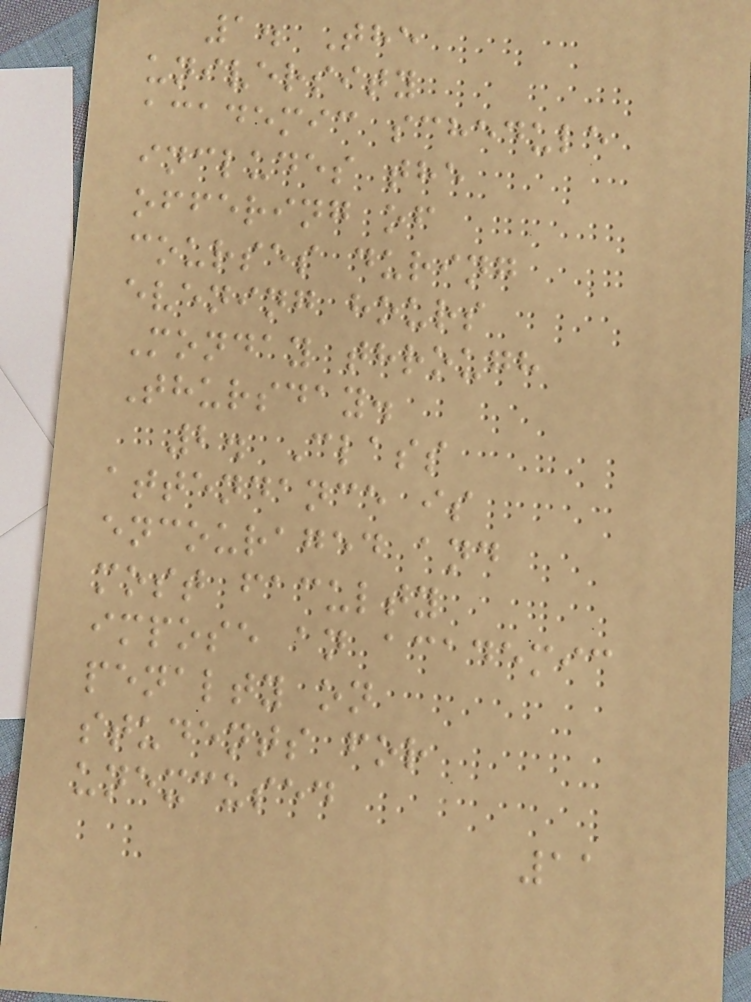1. The
university
academic schedule
includes the
offering of
courses during
evening hours
Monday through
Thursday.
2. Class
attendance is
encouraged and
most faculty
impose an academic
penalty on
students for
unexcused
11
